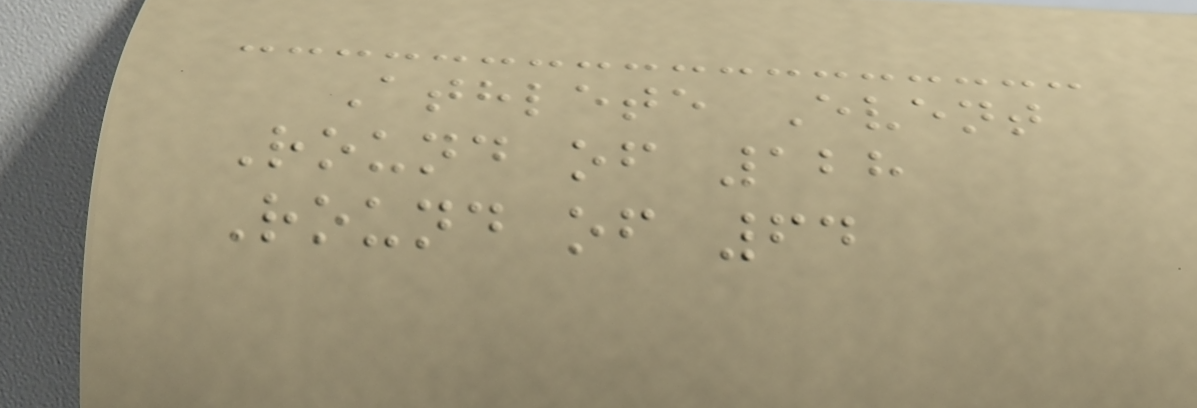Athlete Event
Round of 128
Round of 64
